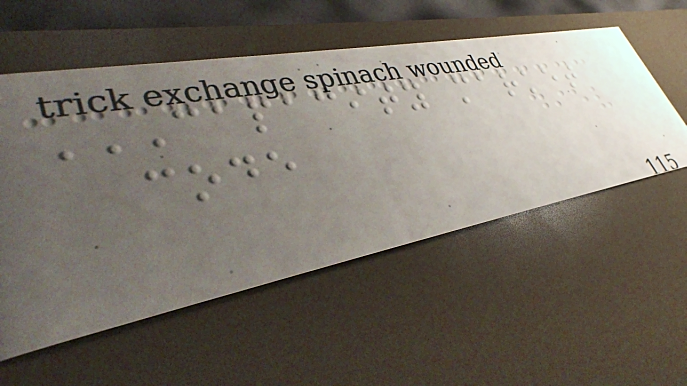CAPACITY MARKET
CODE
